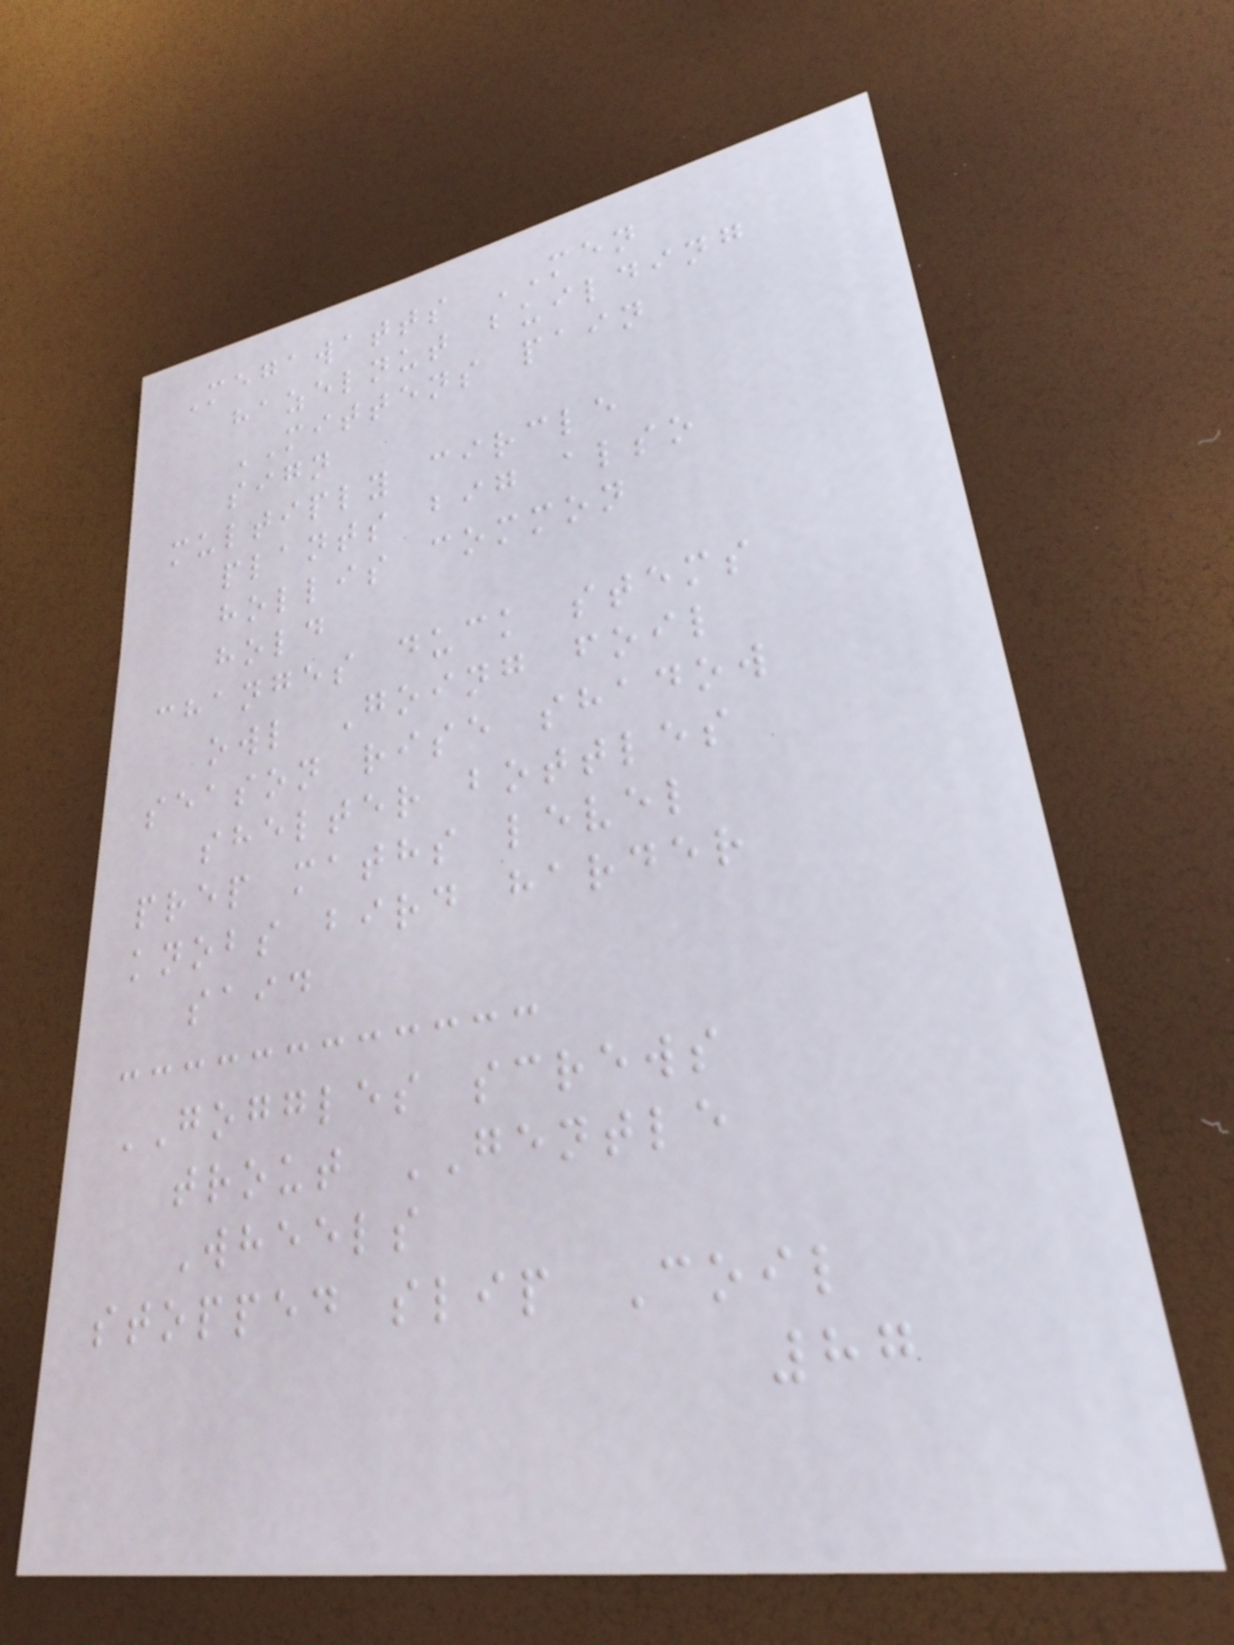Megawatts MEN
hazelnut building
MITTENS pain
sign
multiply circle
plants big also
hollis common
hold
changes duck stems
owl Going foil
season rise shadow
shelter bottles
prep maths level
knobs bird harder
said
GOGGLES screws
trout GENTLE
Wheels
stopped slip Coil
87
